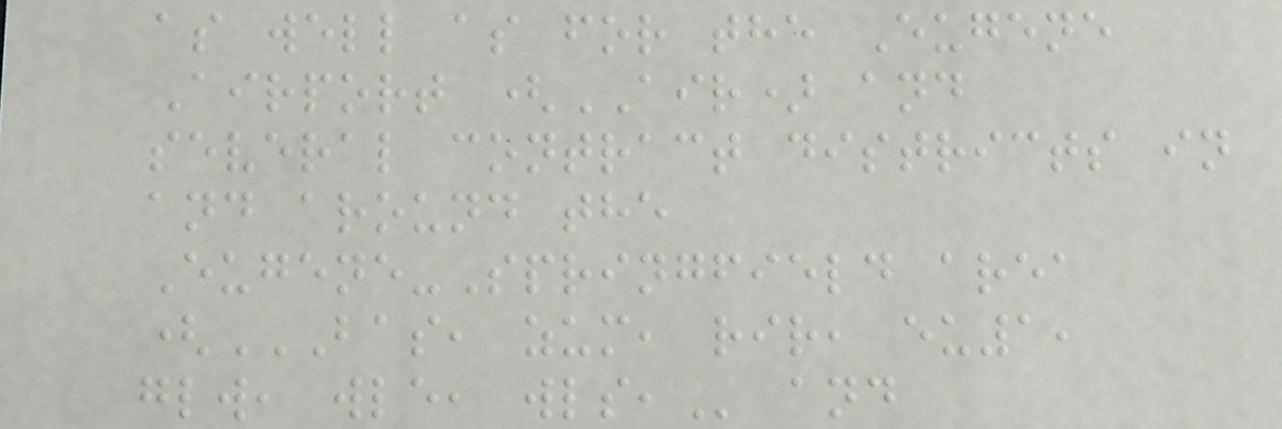as well as for the Eugene
Airport (AIR) and
several contract districts in
and around the
Eugene-Springfield area
(BAS, ZUM, RIR, EU1,
GLW, WLE, WLS, and
